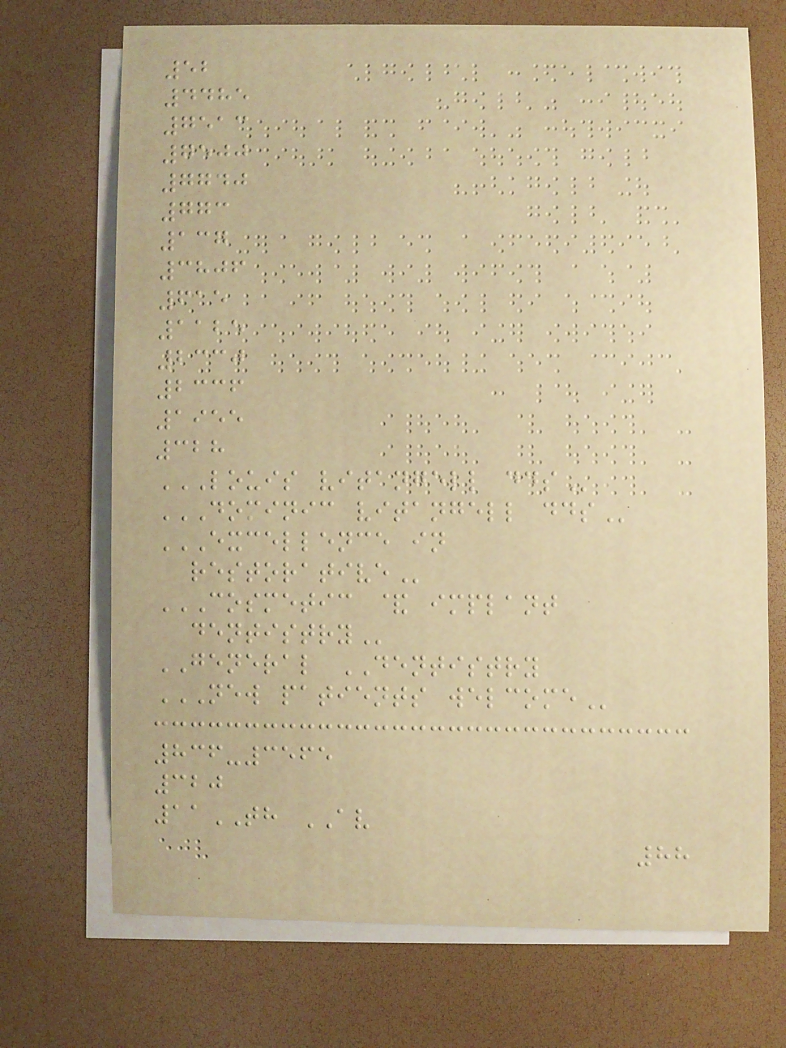52
4485
7513
7500
7740
773
137
3806
615
1125
2330
2336
1955
328
LOUIS VITANGELL DDS
DOMINIC VITANGELL DDS
EXCELLENCE IN
RESTORATIVE
COSMETIC & IMPLANT
DENTISTRY
GENERAL DENTISTRY
NEW PATIENTS WELCOME
836-3565
320
11TH AV
88
